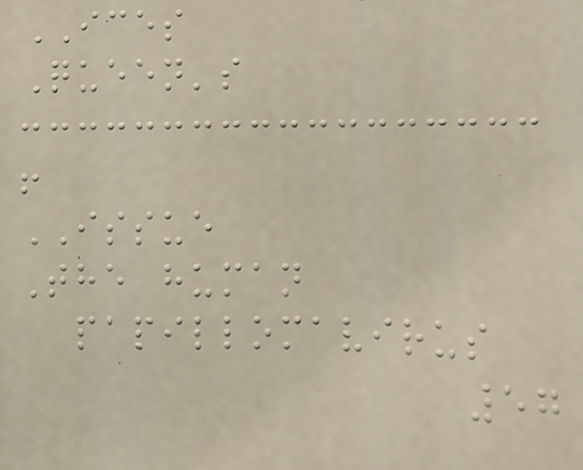ICES
Queen's
!
ISSUE
The human
papillomavirus
57
